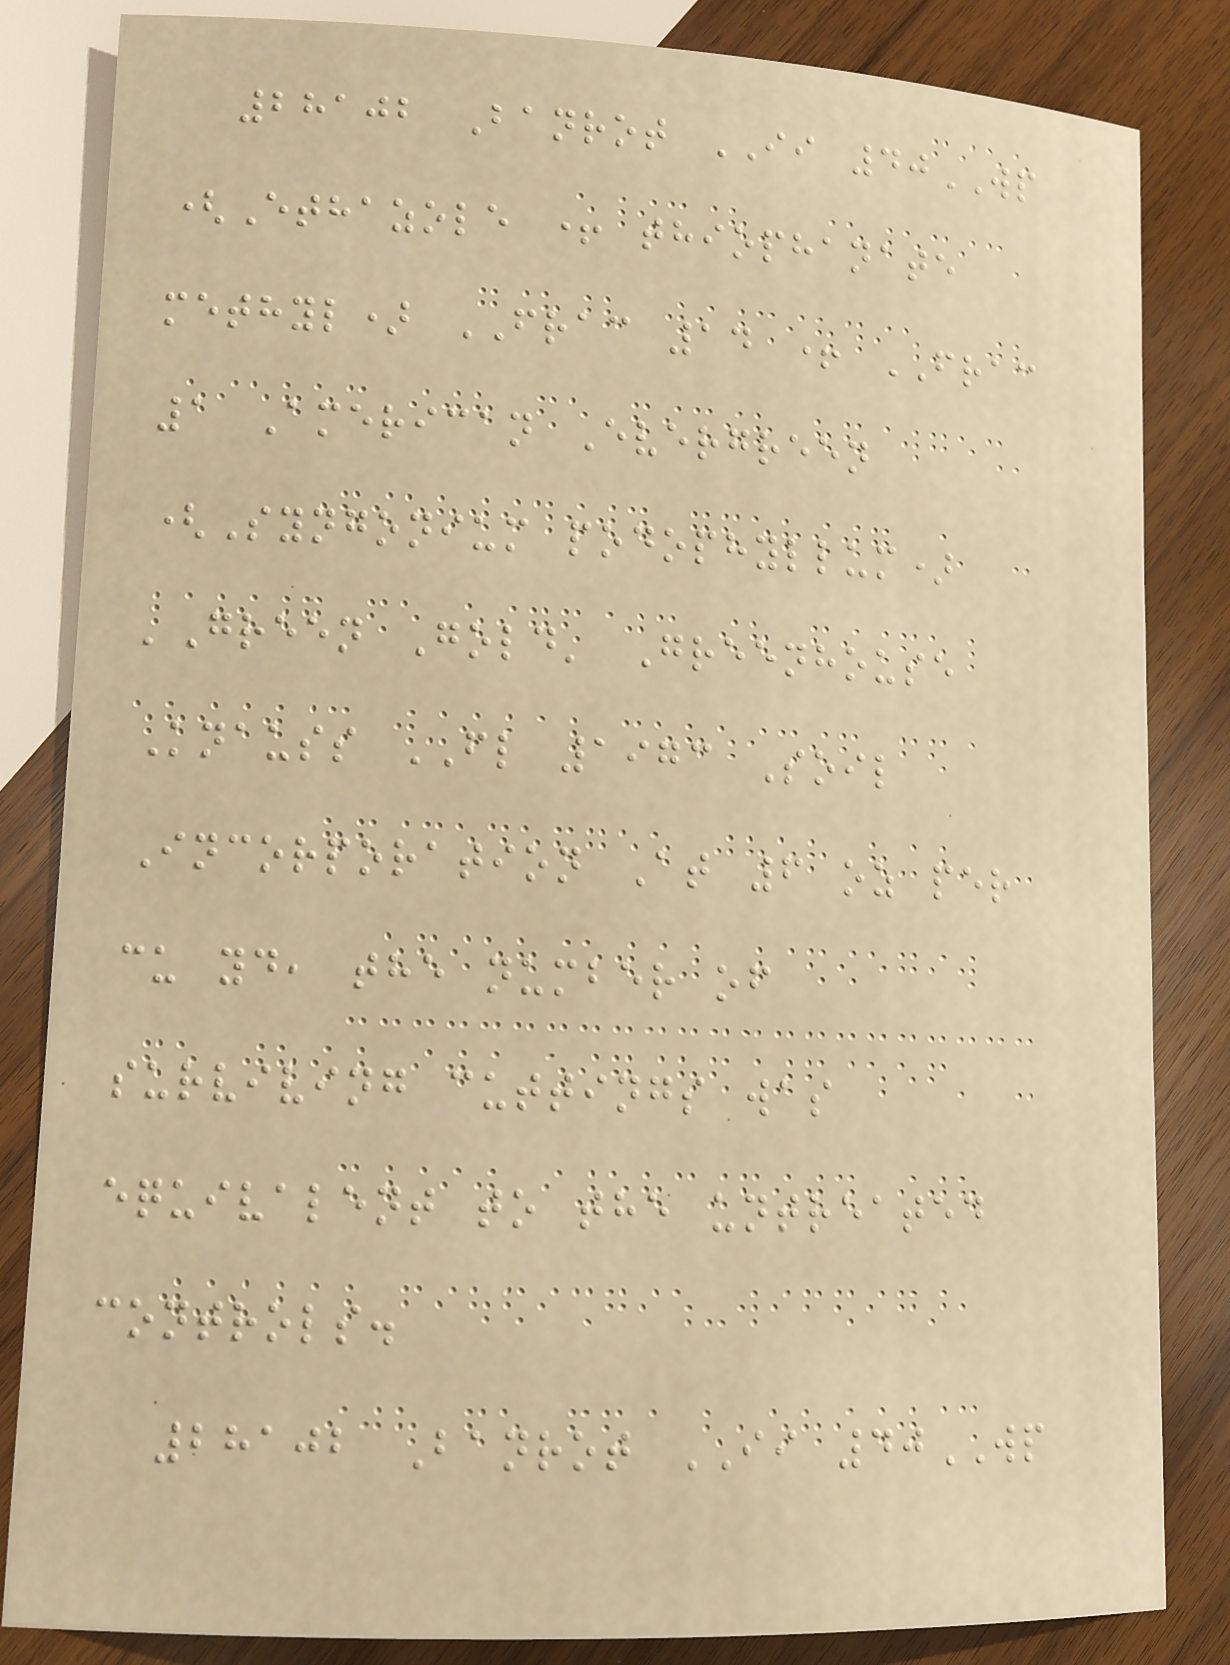28102 Banrot II 40WP
(Ethazole + thiophanate
methyl) FRAC 14 + FRAC
1 American Evergreen
(Syngonium podophyllum)
'Green Gold' Greenhouse
Knauss FL 1973 Soil
Incorporation At 6 oz per
cu yd, the number of
surviving cuttings was
equivalent to the untreated
controls.
28102 Banrot II 40WP
